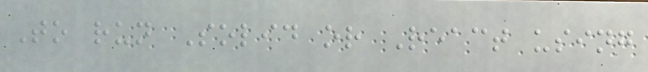To run Solid or React using
